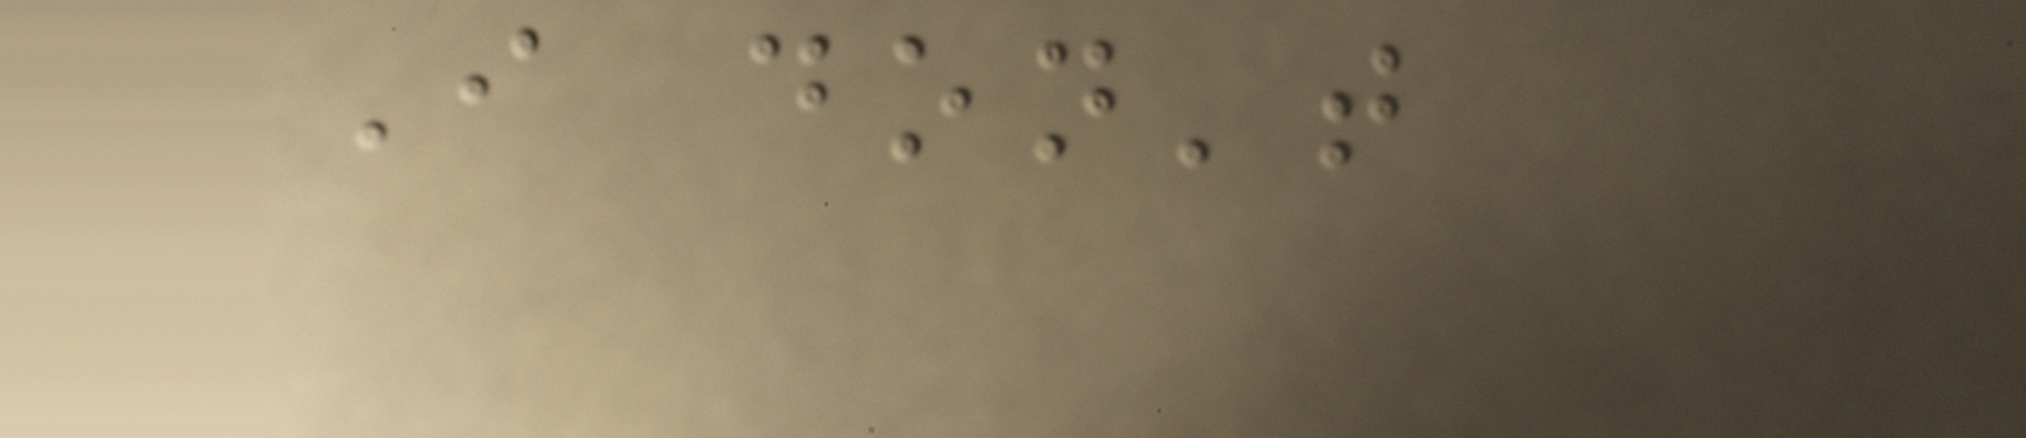I don't
